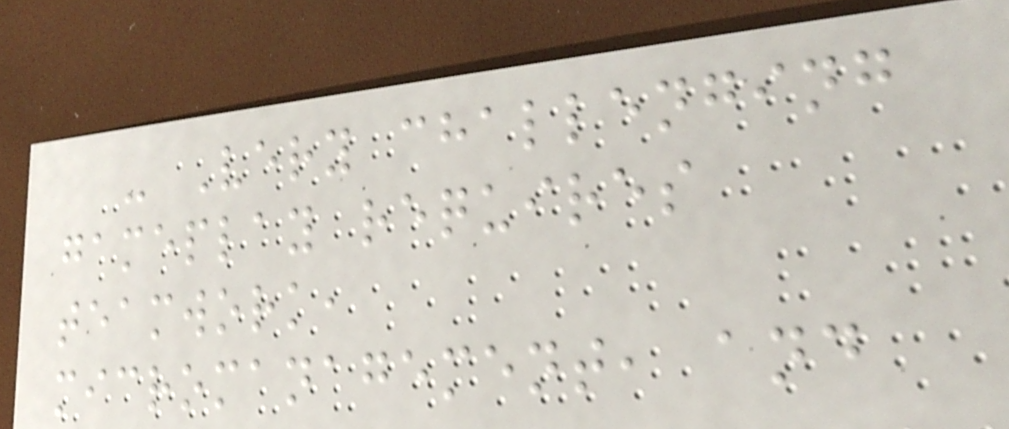- Very challenging
gameplay requires
teamwork,
micromanagement, and
